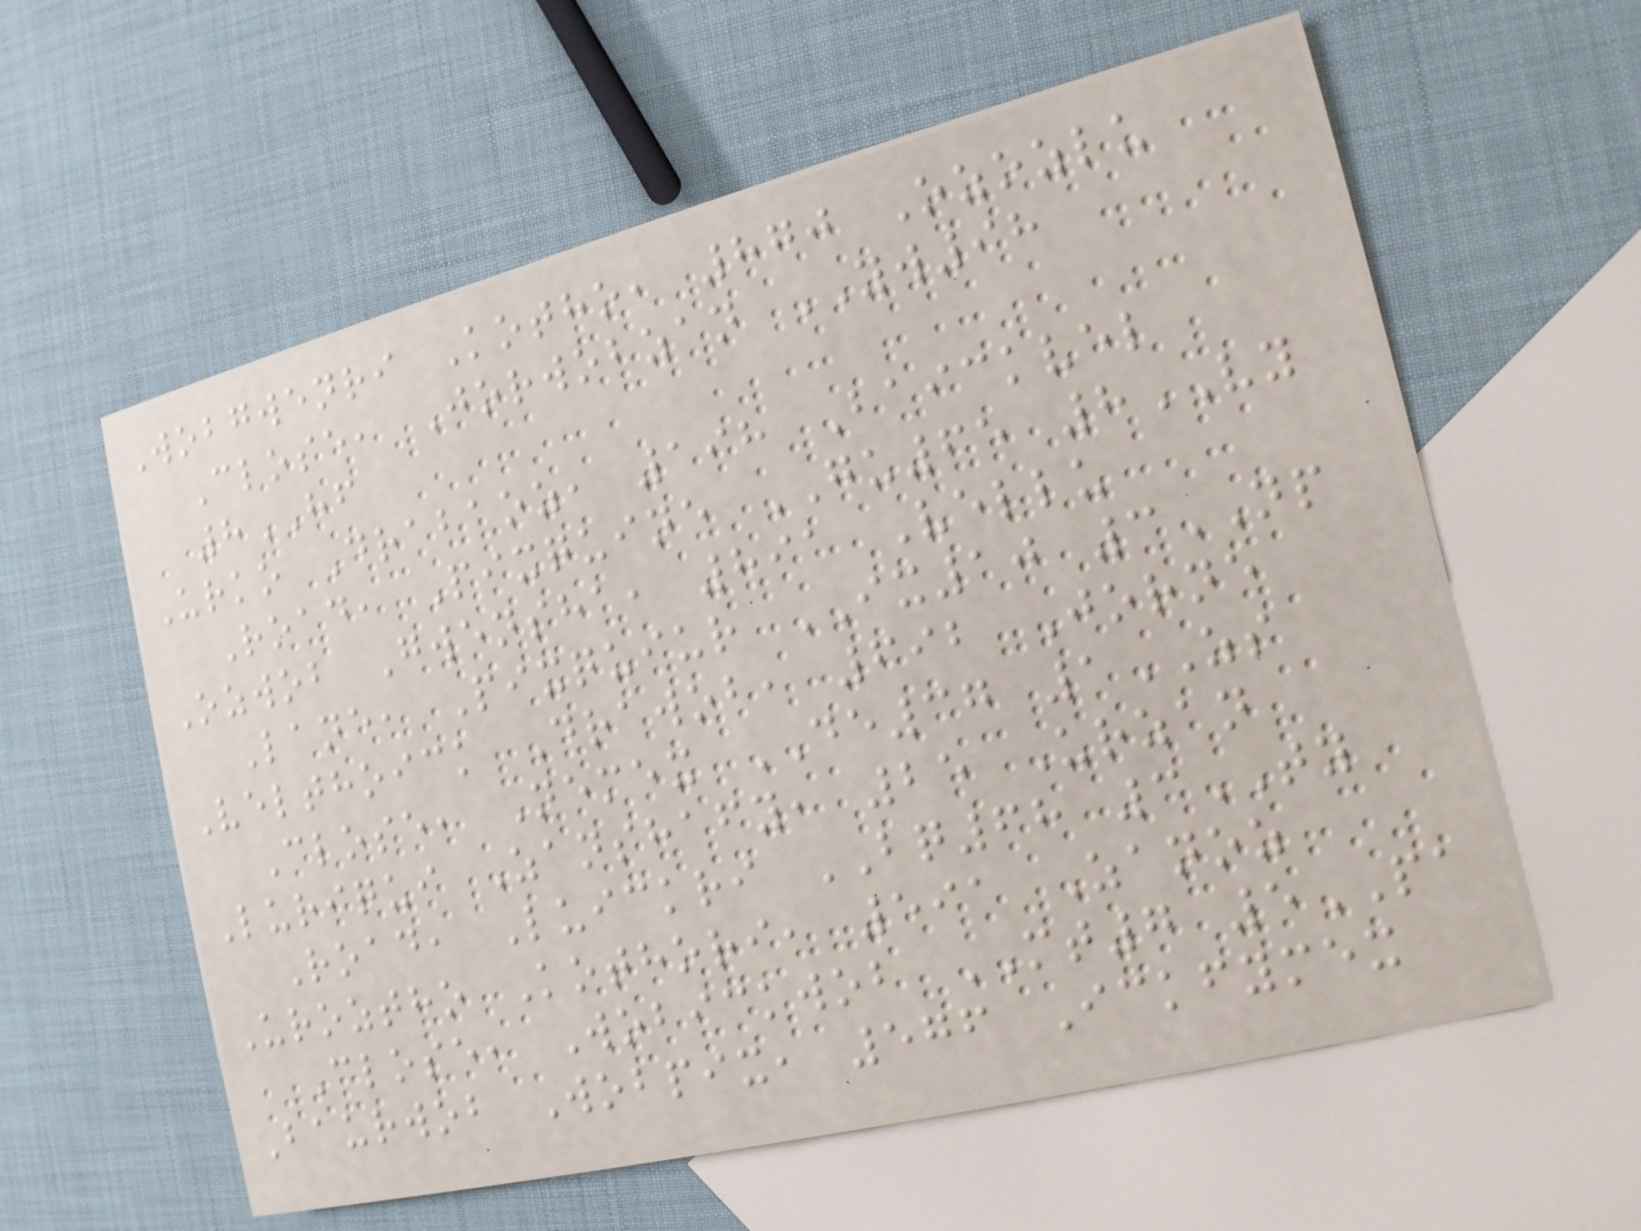Wobgwenri Kotho, 870 Ozozlu
Close, Jorwobzan YW98
8HF
Urko Drabaoz, 198 Baickvel
Road, Pixquine GU65 8VY
Ozwob Gwensha, 891 Vellu
Lane, Pixquiur IX10 3NP
Velthoick Drawob, 692 Jorne
Close, Nemex DE37 1ZS
Luriqui Zanshafy, 25 Urzan
Road, Luickri BQ68 3TY
Uroztho Kothori, 591 Zanoz
Close, Wobickwob MT7 5PA
Baurwob Wobpix, 576 Ickfymex
